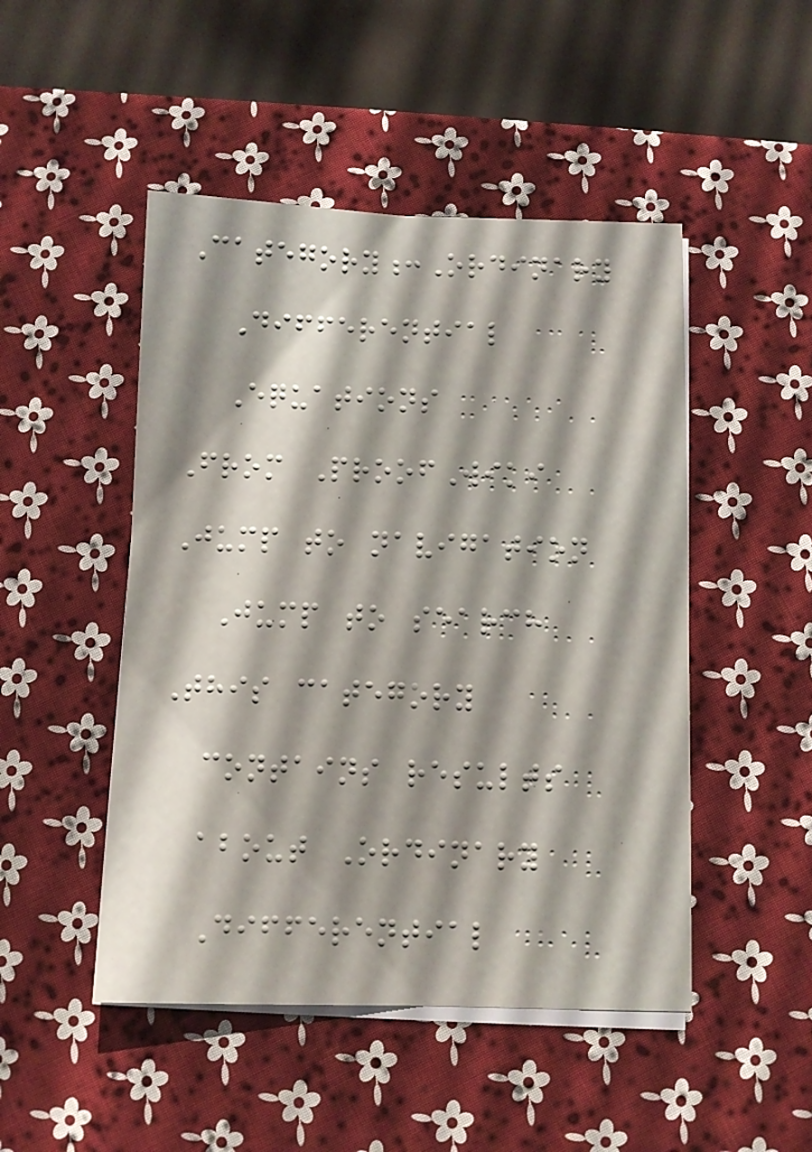Category:Ordinary
Differential
Equations
From ProofWiki
Jump to navigation
Jump to search
This category
contains results
about Ordinary
Differential
